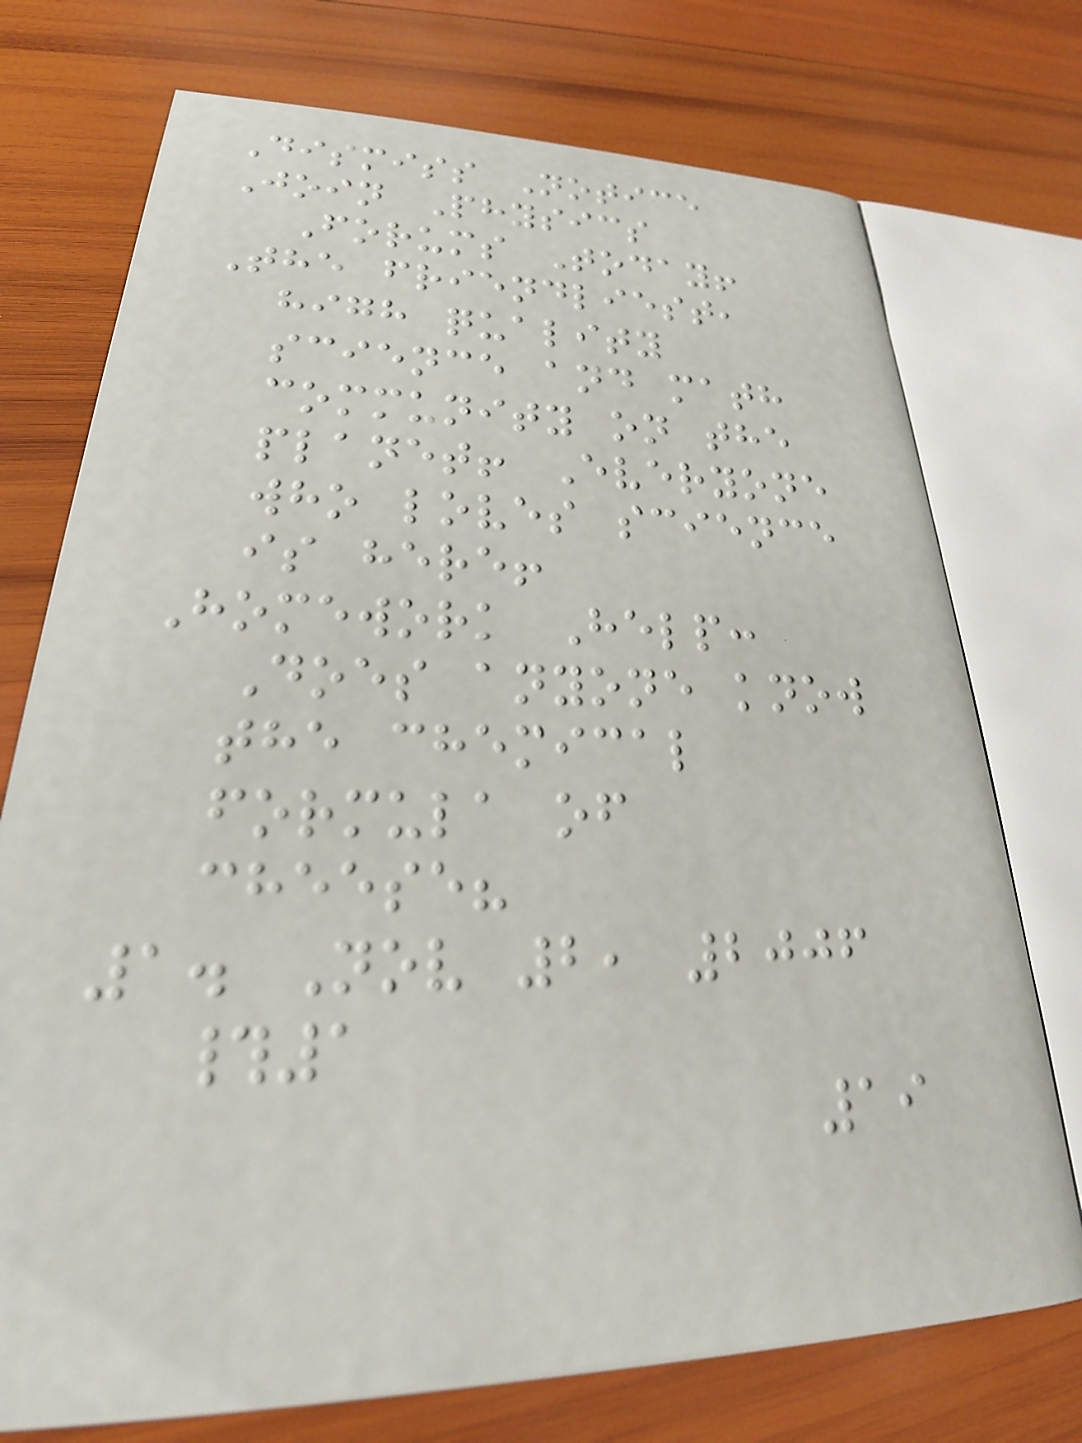Dismiss Notice
Join Physics
Forums Today!
The friendliest,
high quality
science and math
community on the
planet! Everyone
who loves science
is here!
Homework Help:
Does anyone know
the chemical
formula of
cheese?
1. Nov 2, 2006
#1
19
